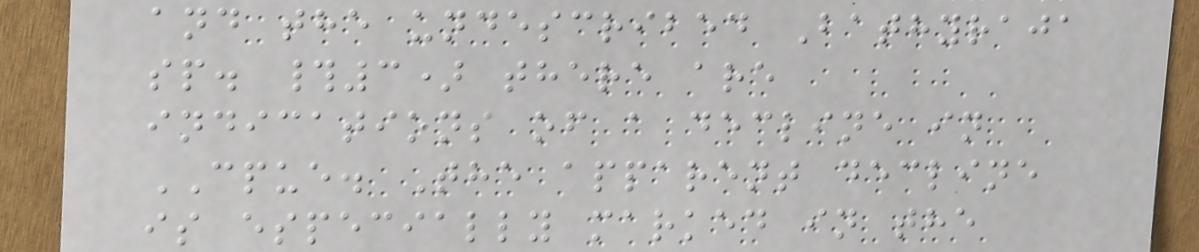and the undescribed Bathyraja
sp. #3) there are
indications of a decline in
CPUE. The apparent decline
is especially marked in the
